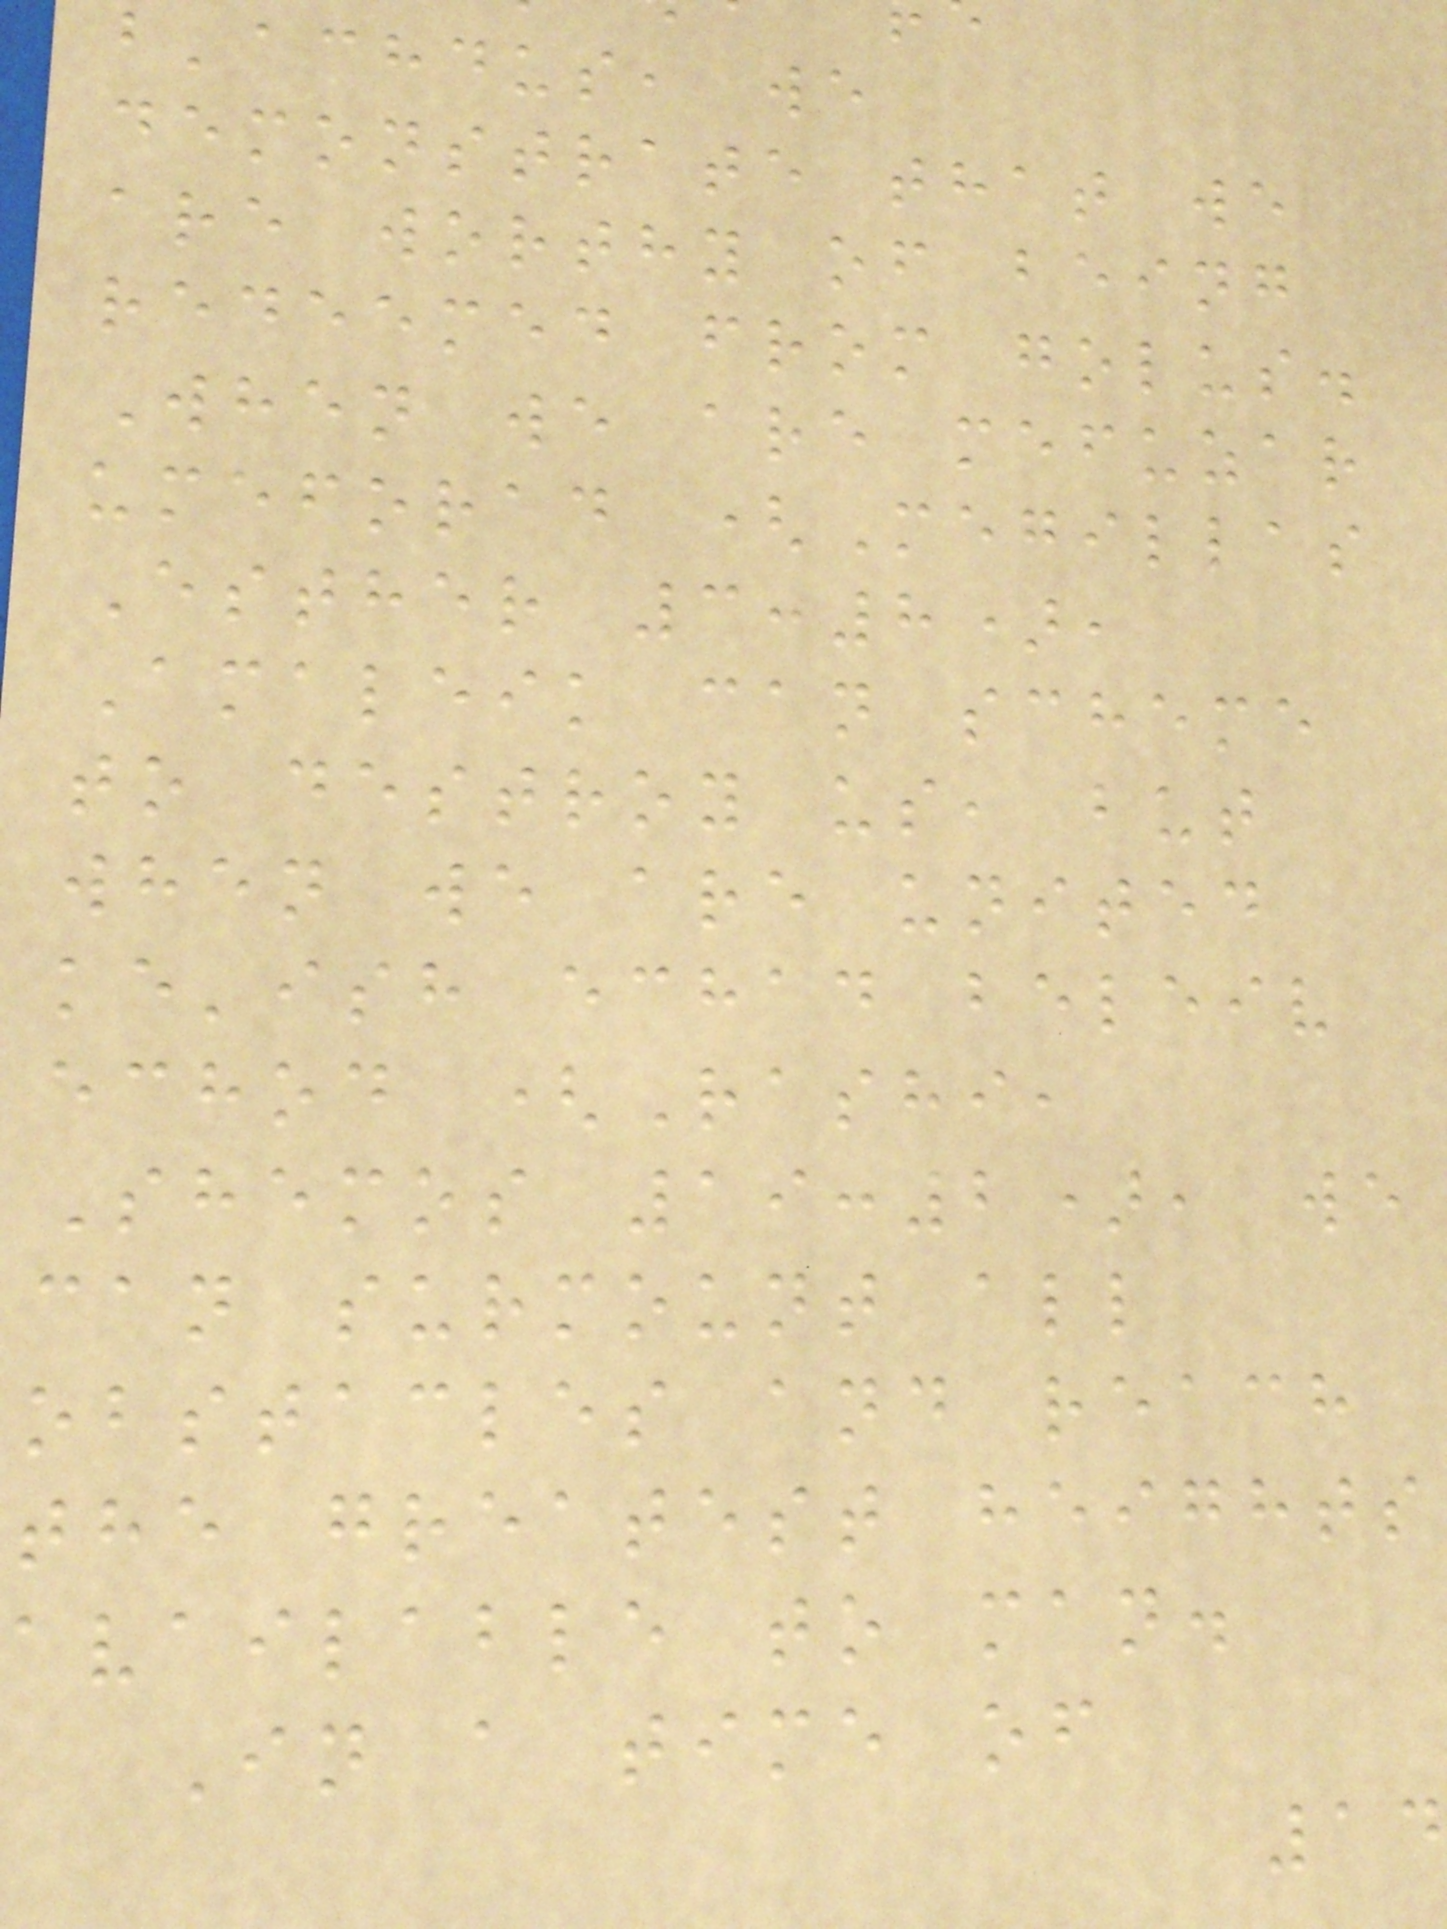b'achdus, we
demonstrate that we
are worthy of being
redeemed from golus.
When we are mefuzar
umeforad (Megillas
Esther 3:8),
Amaleik can scheme
to destroy us, but
when we are united
ke'ish echad beleiv
echod (Rashi,
Shemos 19:2), we
can surmount all
obstacles and reach
the greatest heights
available to man.
In a time of
